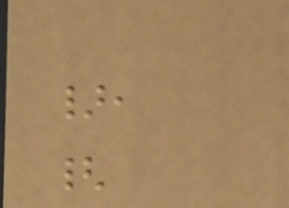},
{
